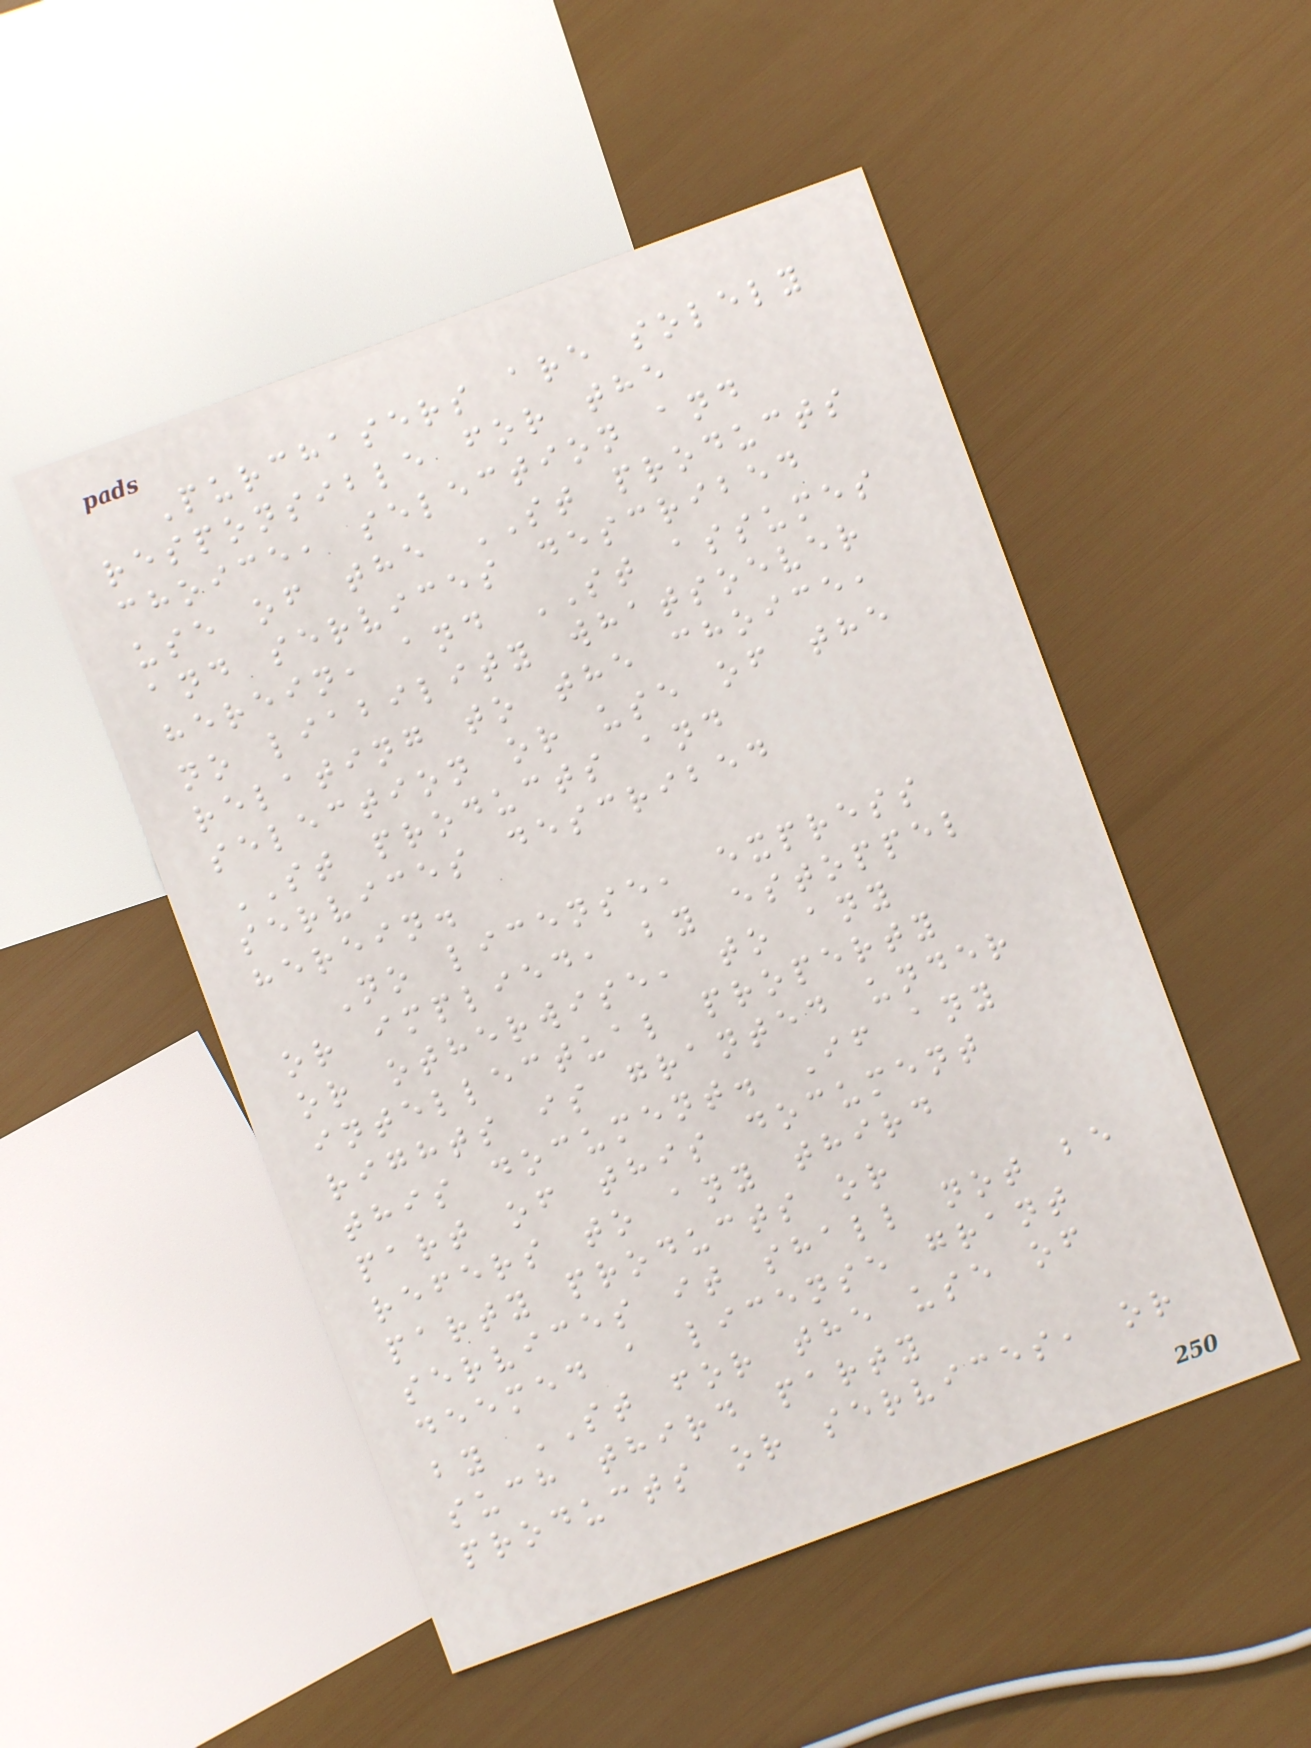Purchasers are solely
responsible for the
choice, selection and
use of the ST products
and services described
herein, and ST assumes
no liability whatsoever
relating to the choice,
selection or use of the
ST products and
services described
herein.
No license, express
or implied, by estoppel
or otherwise, to any
intellectual property
rights is granted under
this document. If any
part of this document
refers to any third
party products or
services it shall not be
deemed a license grant
by ST for the use of
such third party
products or services, or
